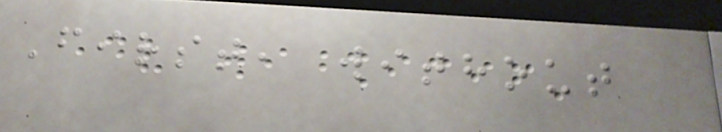First, without
